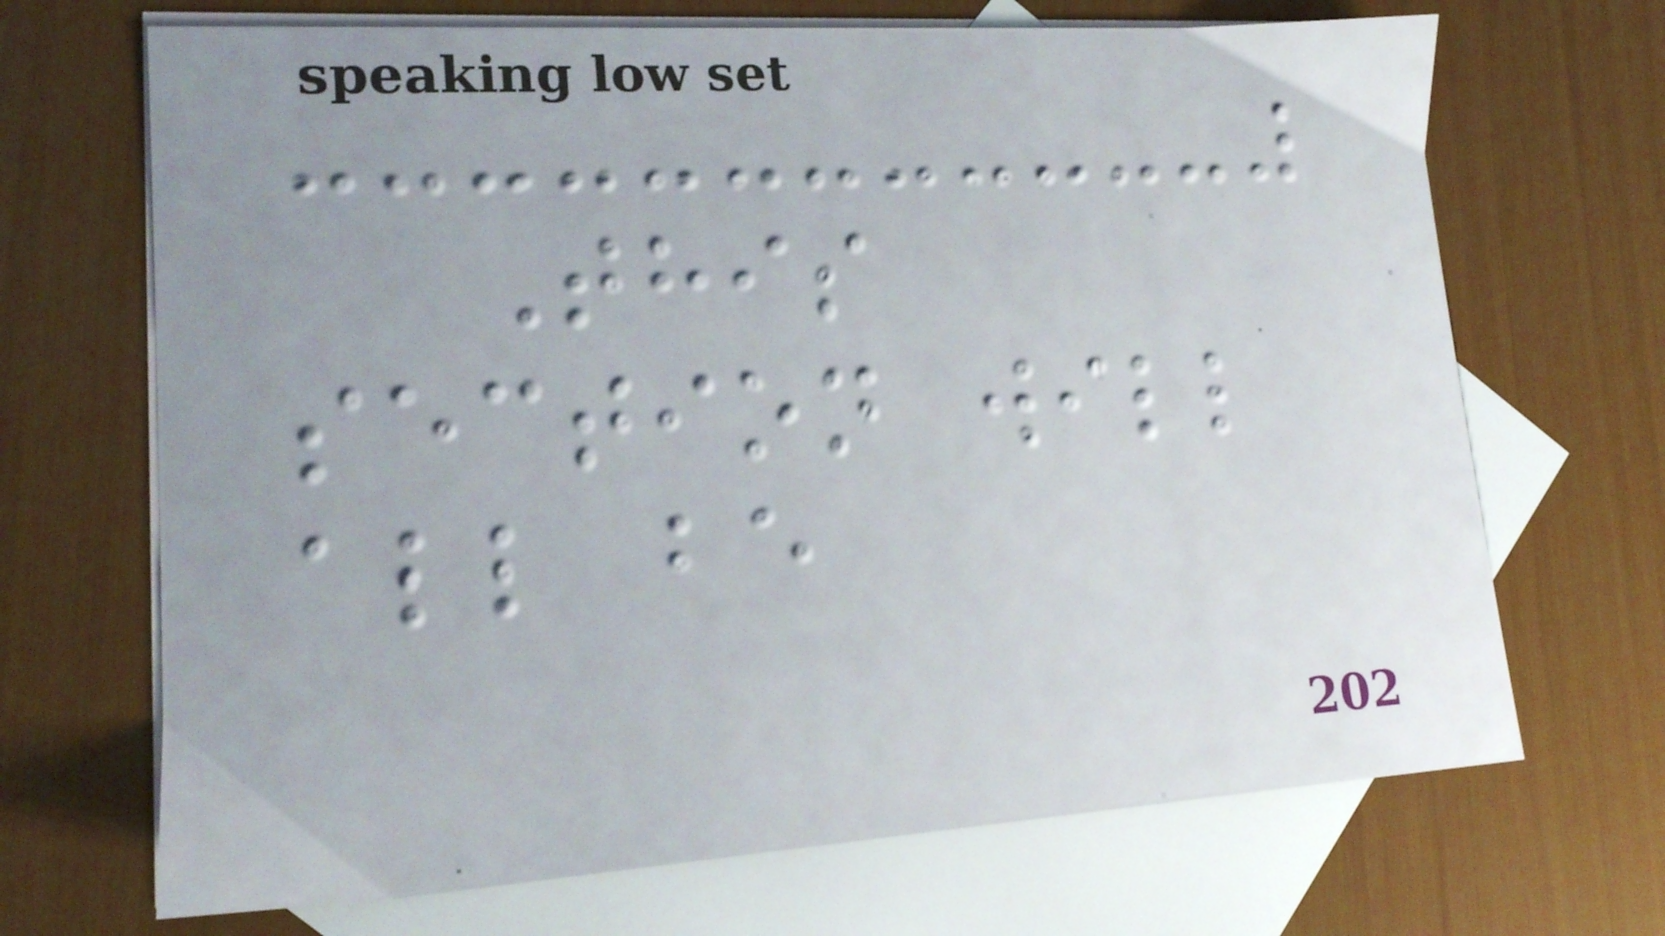This
section will
all be
